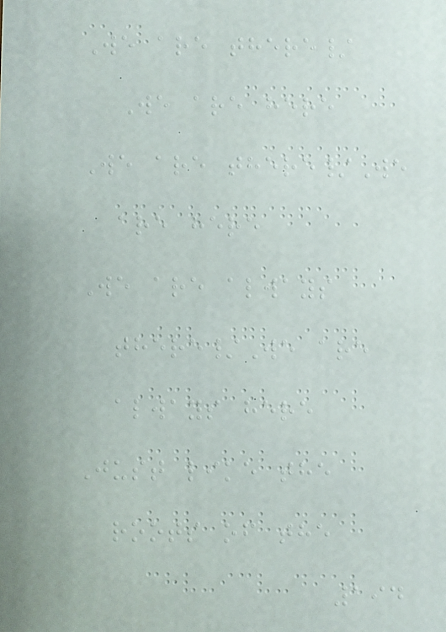We are there/
We are here
We are there/We
are here
We are always
there/We are
always here
Just like the
roots of the
194
